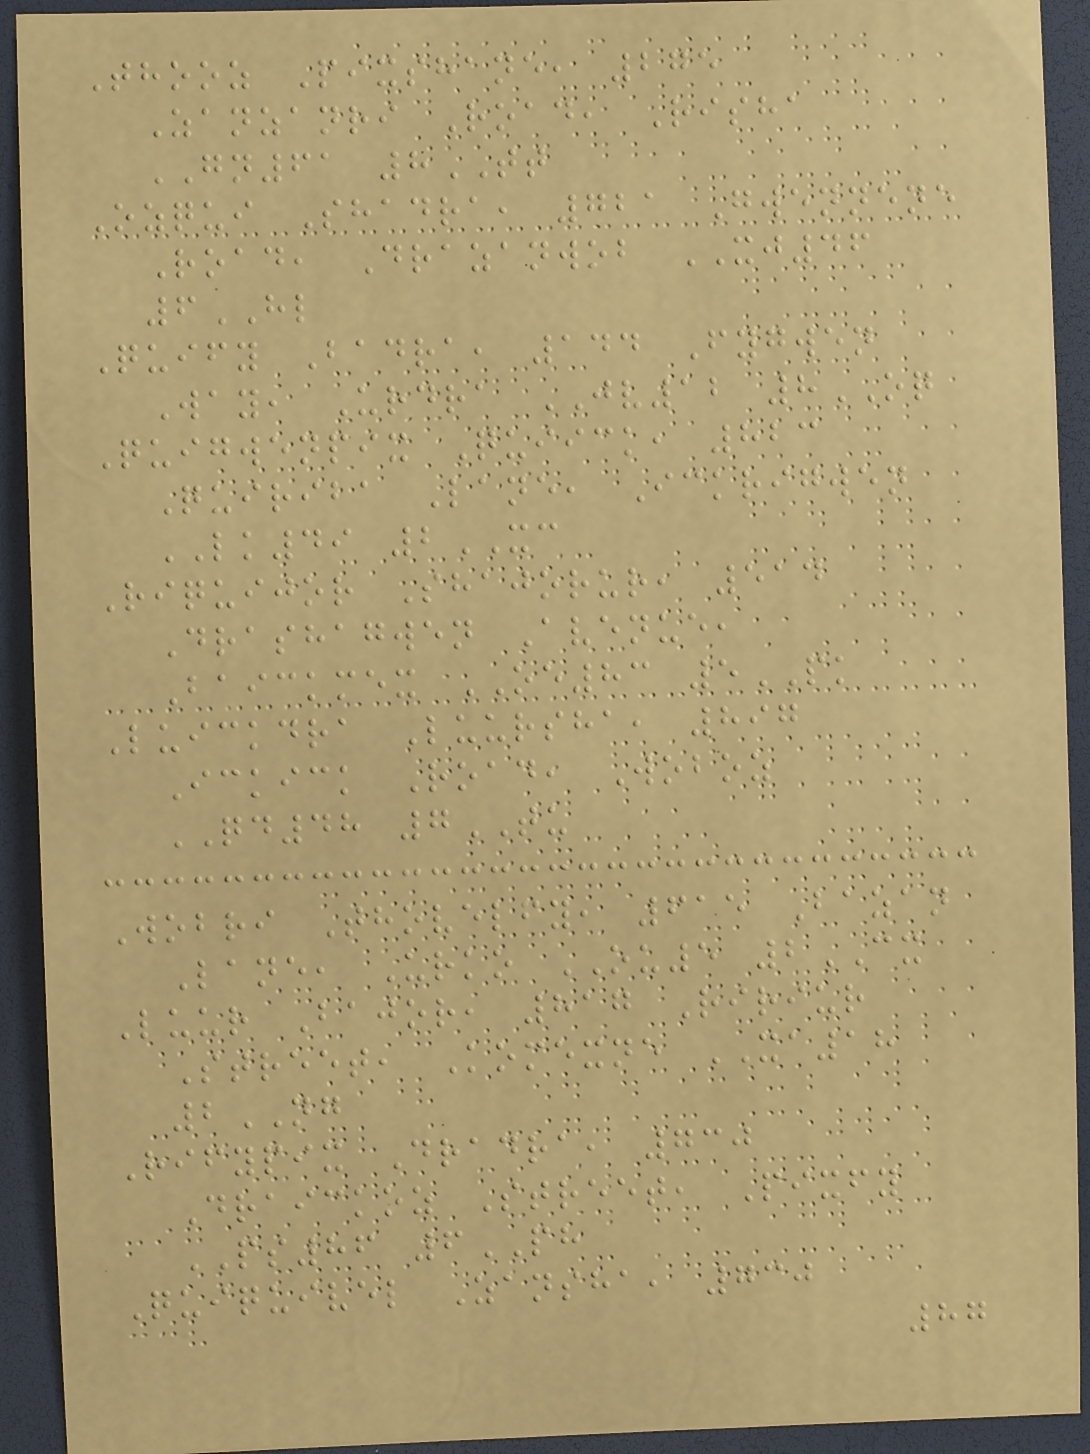Thooz Pixshane, 275
Zanzanri Road, Risha
GN61 8TT
Ozqui Shadra, 721 Gwennene
Road, Drazanwob XJ46
6HL
Quify Badra, 144 Fygwen
Way, Urdra JV12 8OQ
Quigwenpix Quiick, 823
Quiriba Lane, Ickrigwen
LK49 2XC
Riquijor Shajorur, 514
Drashagwen Avenue,
Baickmex OE83 5PK
Luickdra Luursha, 897
Ickick Road, Woboz
QD48 7TU
Wobri Thovelfy, 615 Bazan
Lane, Urko OU5 2CX
Luur Bajor, 817 Ririur
Street, Komexne XA18
2NG
Rifypix Dradra, 730
Draickoz Street, Pixfy
PS86 6PH
Quiquivel Zansha, 730
87
